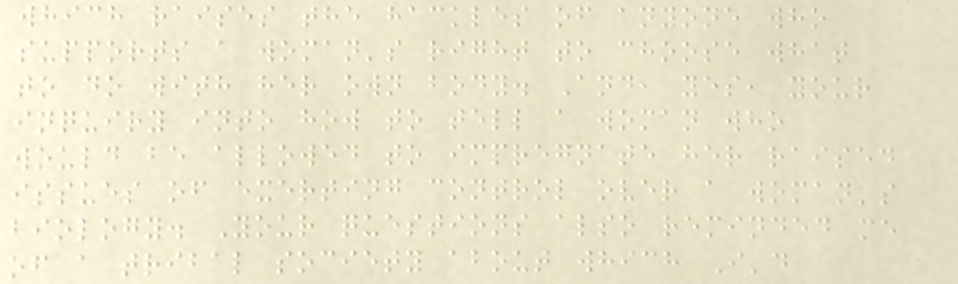which raises the hackles of anyone who
supports a woman's right to choose what
to do with her own body. And, yes, your
inquiry into how to tell a woman who
would be allowed to impregnate her raised
issues of exerting control over a woman's
biology. Your questions also reminded me
of a tribal society about which I'd
